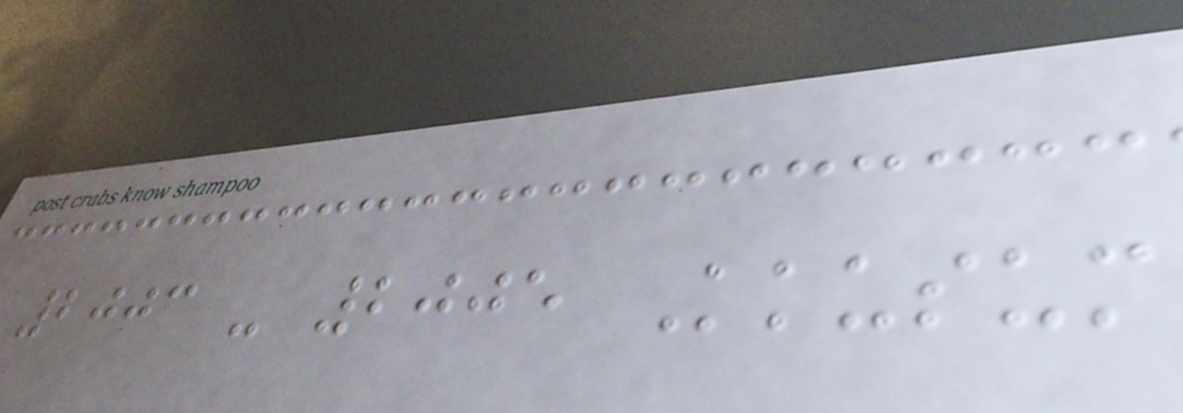2003 - 2005 Kkusum
